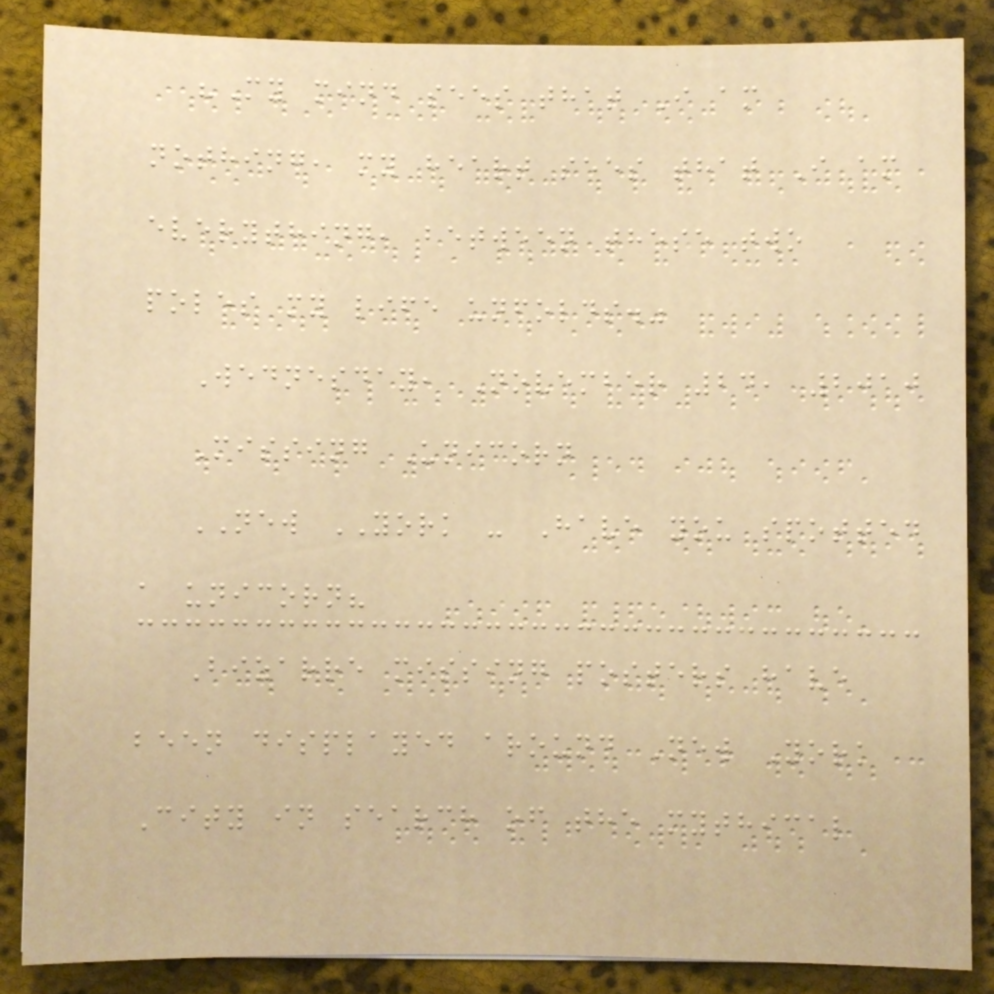"My mind sees that I am
nothing, my heart sees that I am
everything, between these two
poles my life unfolds."
Wednesday, November 24, 2010
Missing Unicorn
NEW YORK - Have you spotted
a unicorn?
Bizarre missing posters have
been displayed around New York
City in search of the mythical
